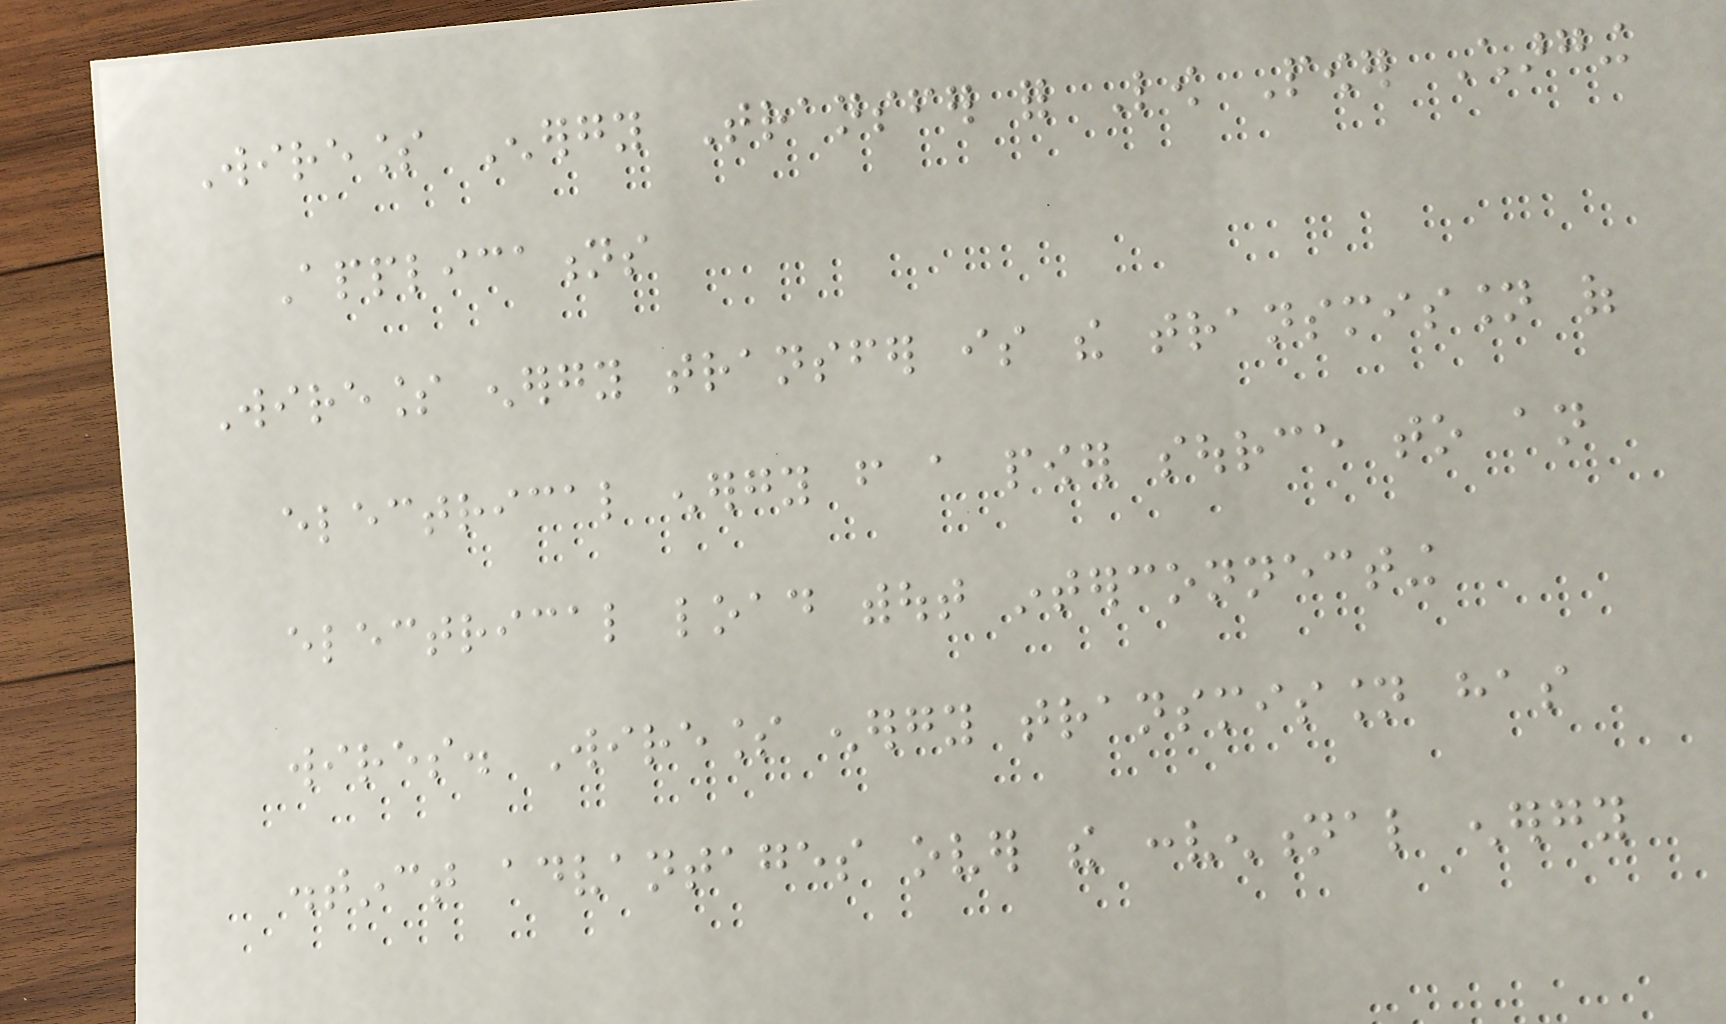Wireless Energy Transfer for Low Power Charging
Applications
Wireless energy transfer is the transmission of
electrical energy from a power source to an
electrical load without interconnecting
wires. Wireless energy transmission has
distinct advantages over the conventional energy
